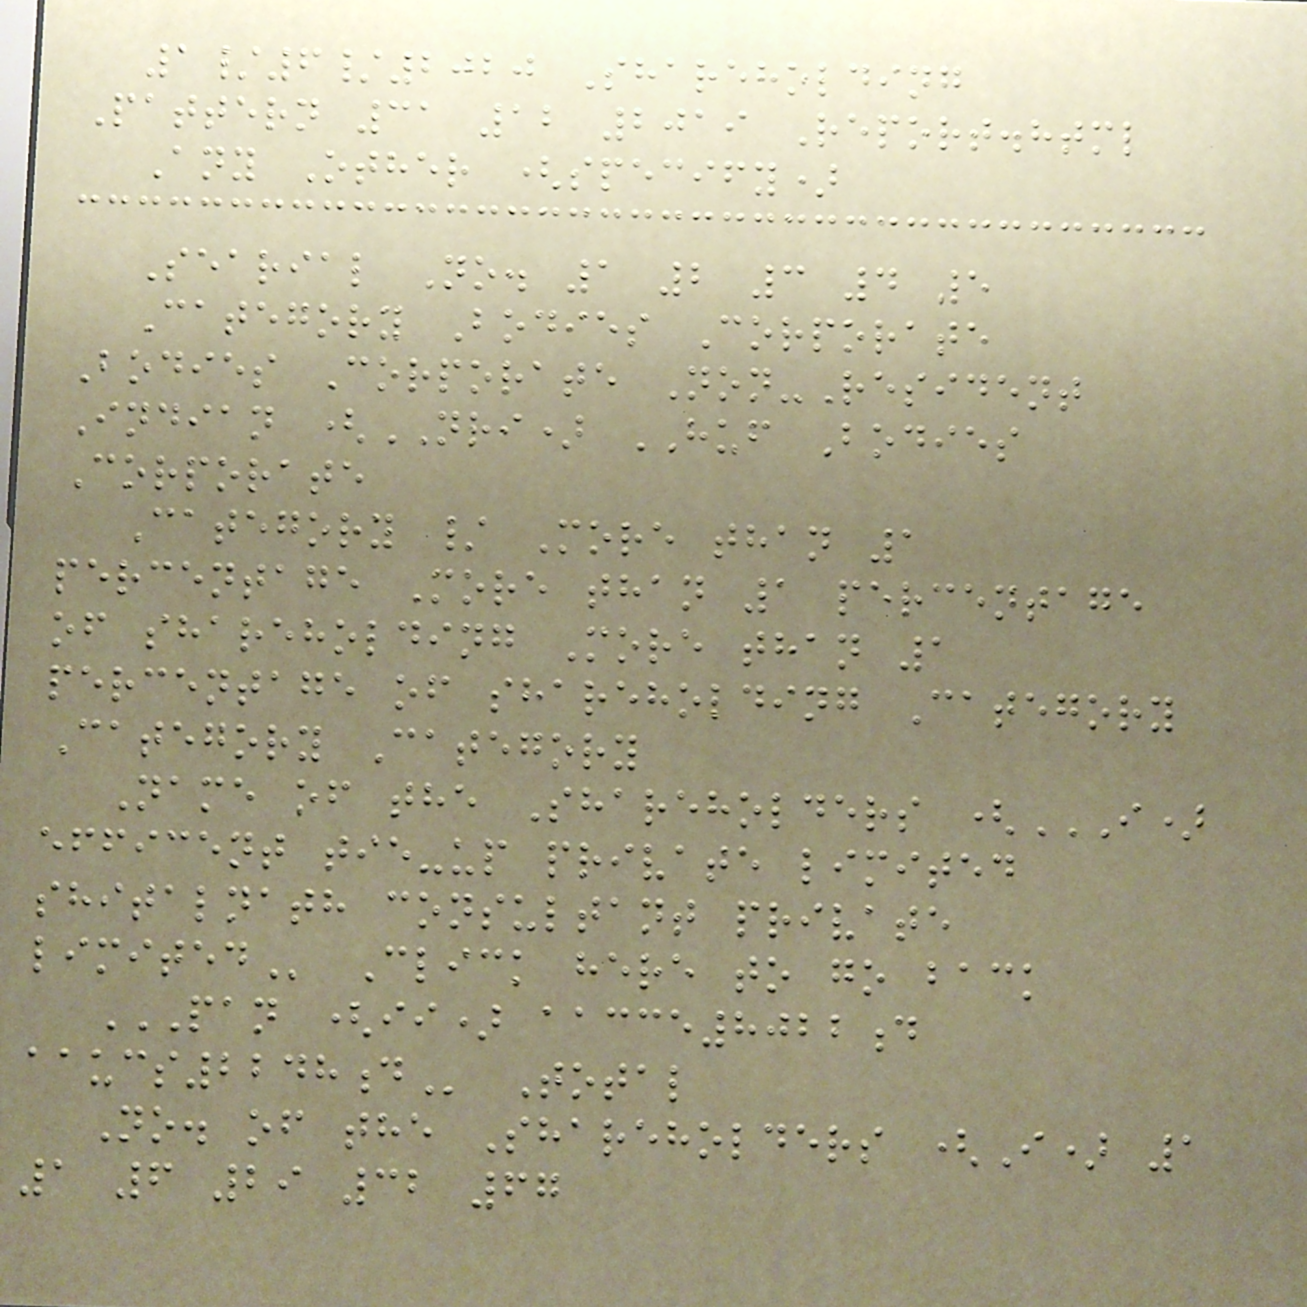1/6/2020 Shareholding
Pattern 31 12 2019 Report.html
Any Other (specify)
Searial No. 1 2 3 4 5
Category Bodies Corporate
Bodies Corporate Non-Resident
Indian (NRI) HUF Bodies
Corporate
Category / More than 1
percentage More than 1 percentage
of shareholding More than 1
percentage of shareholding Category
Category Category
Name of the Shareholders (I)
EFFICENT TIE-UP PRIVATE LIMITED
SHITALNATH CONSULTANT PRIVATE
LIMITED Click here to go back
PAN (II) AACCE8022D
AAUCS2248D Total
No. of the Shareholders (I) 1
1 6 29 32 67
